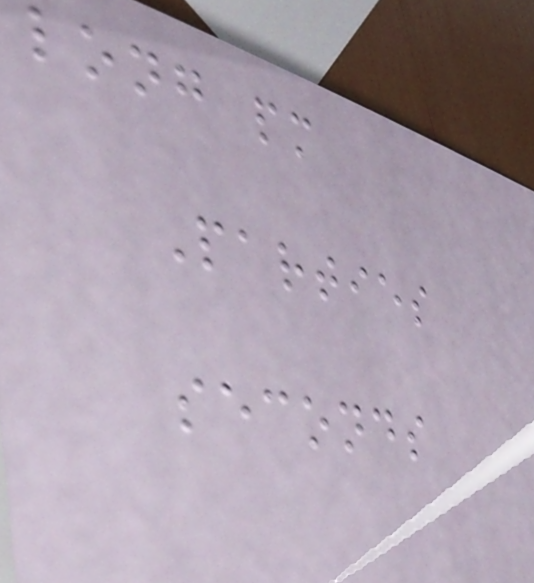long pm
Parties
seconds
